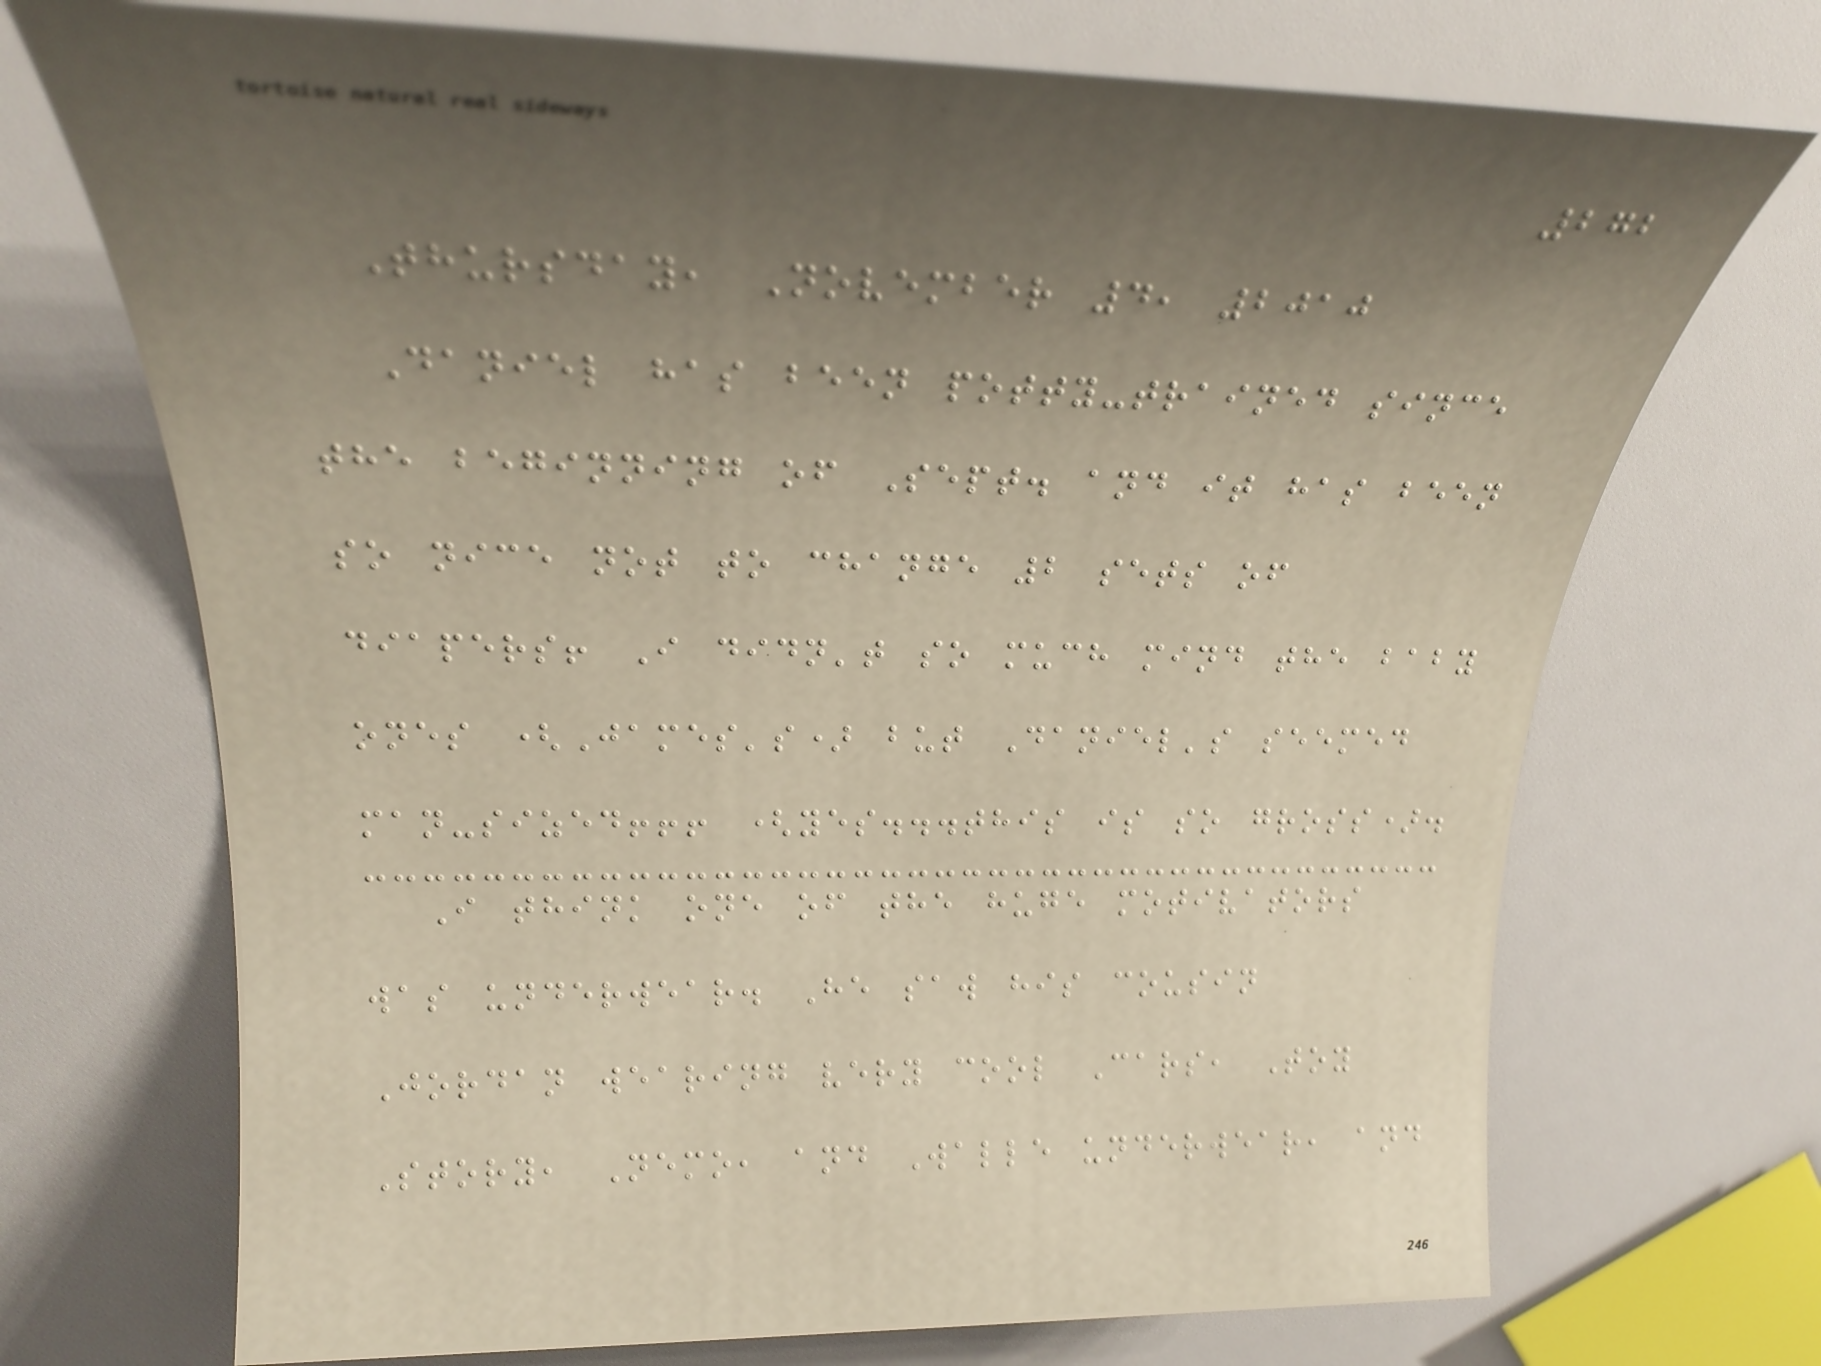272
Thursday, November 4, 2010
Daniel has been potty-trained since
the beginning of Sept. and it has been
so nice not to change 2 sets of
diapers! I didn't so much mind the baby
ones (James's) but Daniel's seemed
man-sized!!! (yes...this is so gross).
I think one of the huge motivators
was underwear. He saw his cousin
Jordan wearing very cool Cars, Toy
Story, Nemo, and Walle underwear, and
